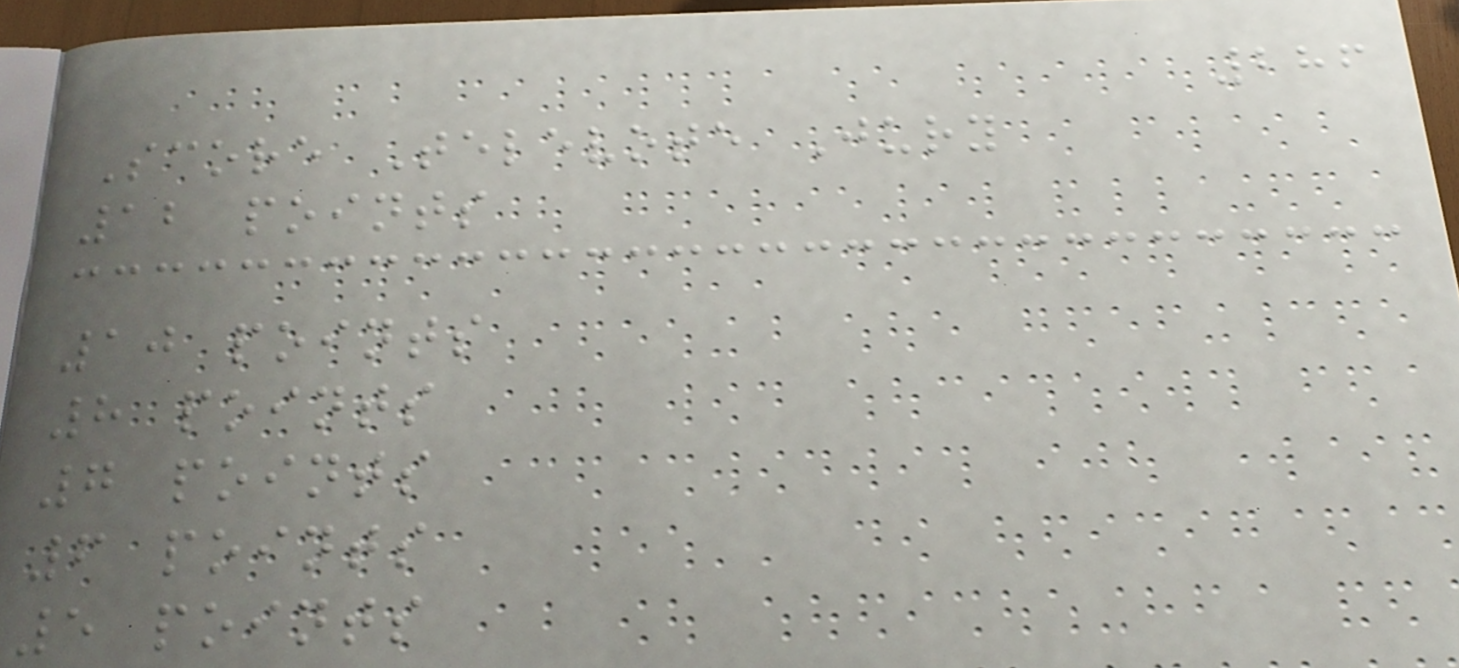286
Score Televote Jury
12 points
10 points
8 points
7 points
6 points
5 points
